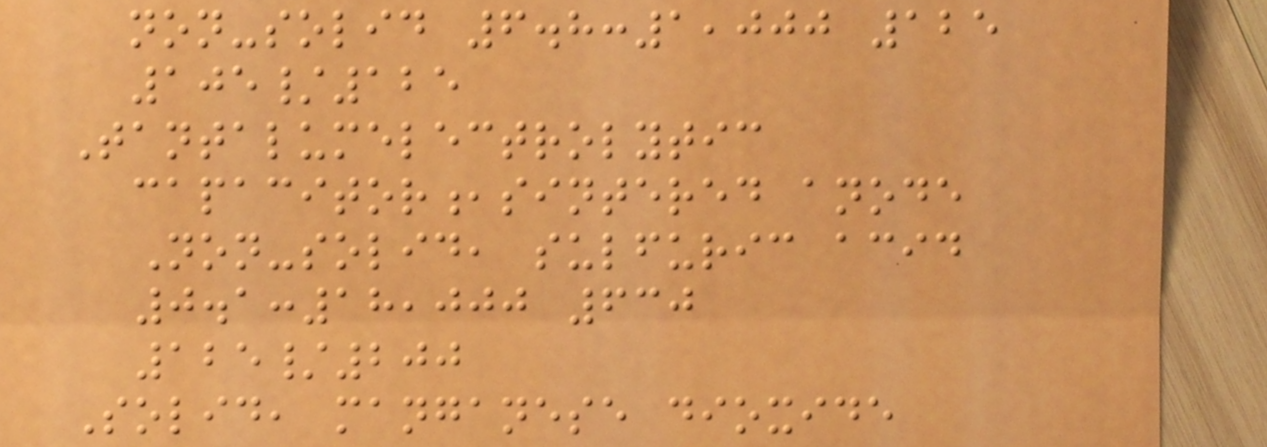non-solid 6.8:1,000 125
105/125
Tantalumelectrolytic
capacitor,sintered anode
Non-solid, sulfuric acid
0.1:18,000 630
125/200
Solid, manganese dioxide
